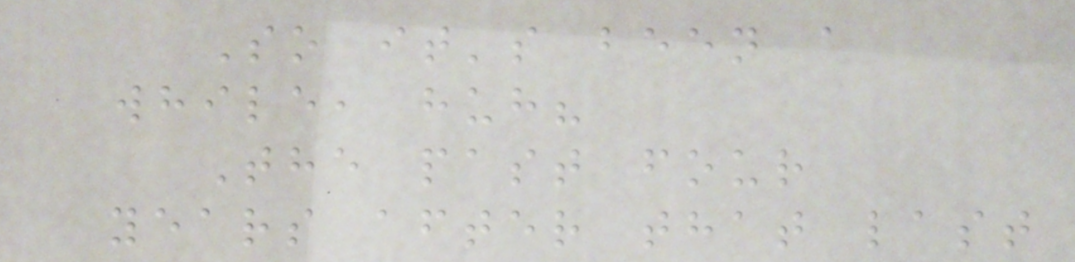So it's been a
while, huh?
The past four
years after that last
